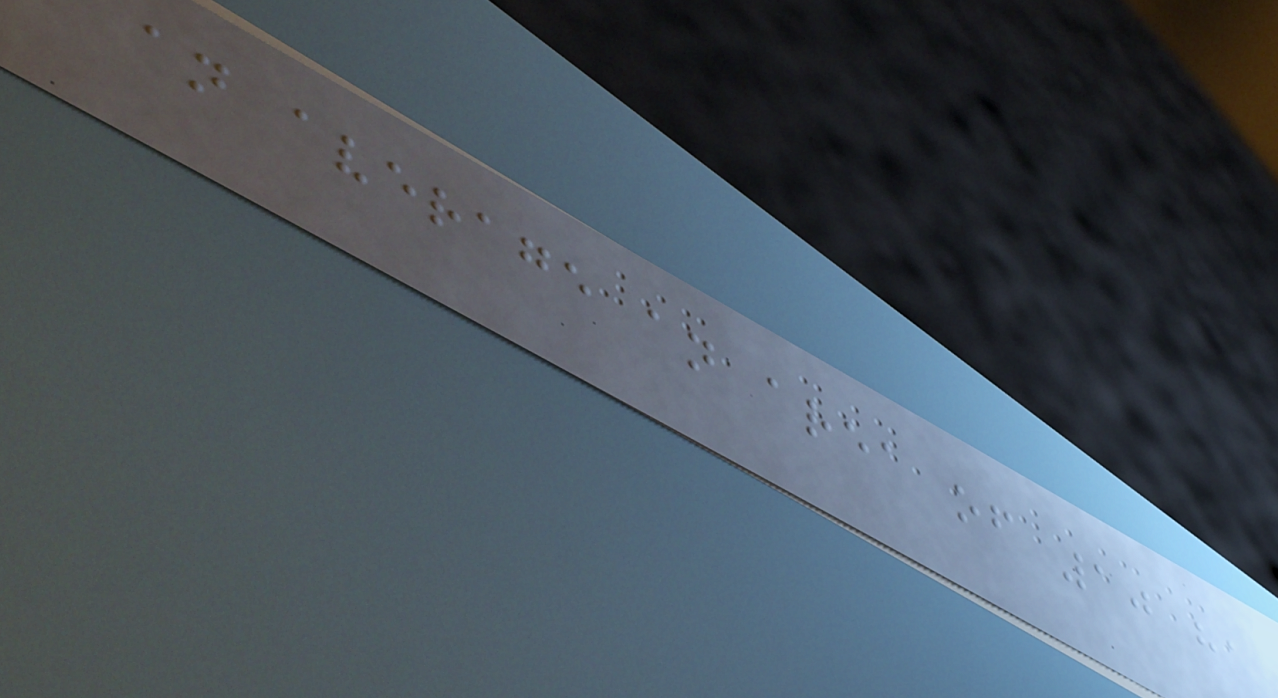an average an area of 10 ha
